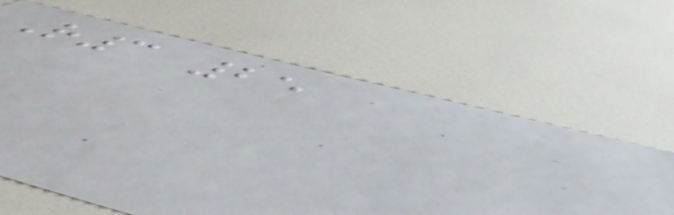R3 25
